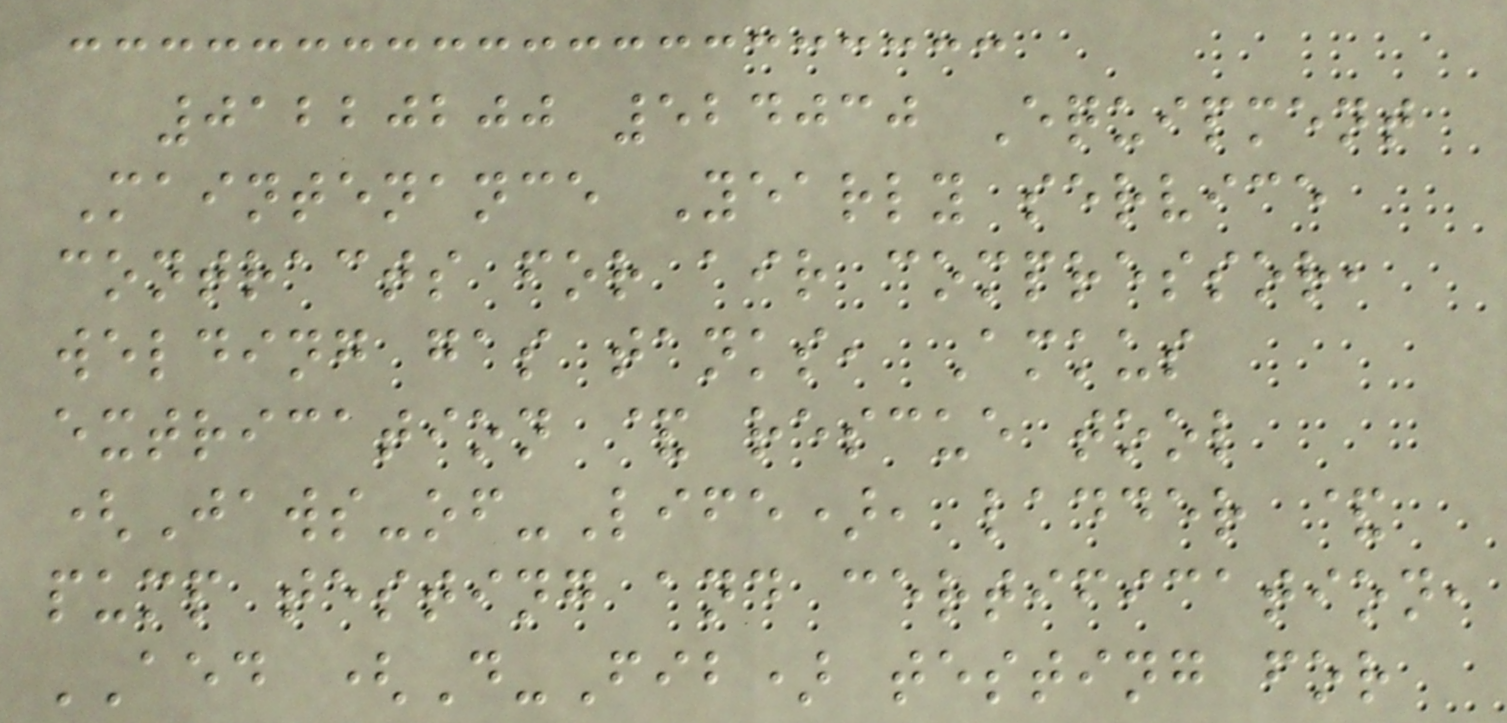01220200 524030 Equipment
Maintenance Yearly service
contracts for air compressor,
welding gas tanks, Amkus
extrication & rescue tool
(Jaws-of-Life), ladder &
pump testing and certification,
AED (D-Fib) testing for
